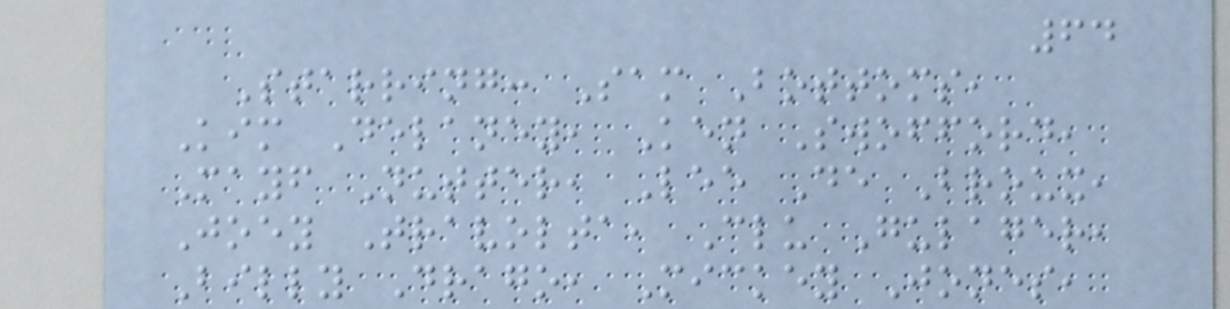64
Starring: Sam Bottoms,
Kim Delaney, Ken Swofford,
Mayf Nutter, Lee De Broux,
Joey Travolta, Clu Gulager,
Billy Drago, Mickey Jones,
